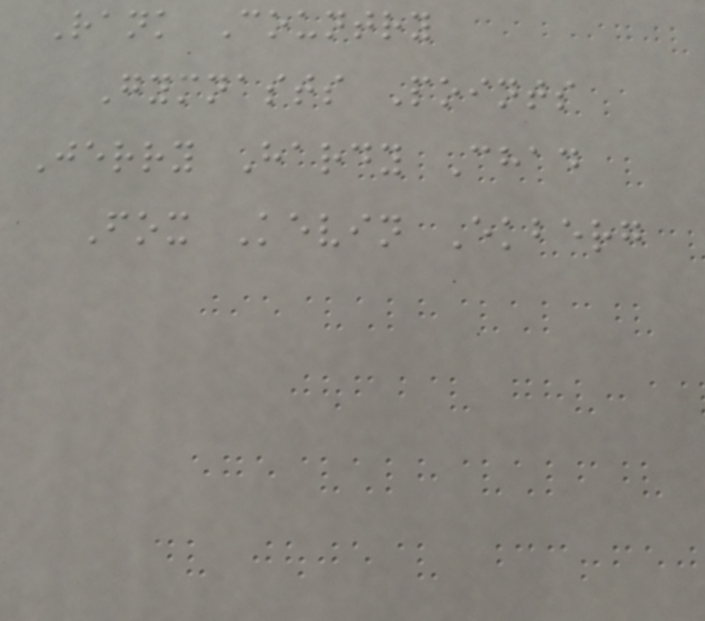Rank Country
Gymnasts Points
Jerry Hardy Chad
Fox Kevin Ekberg
